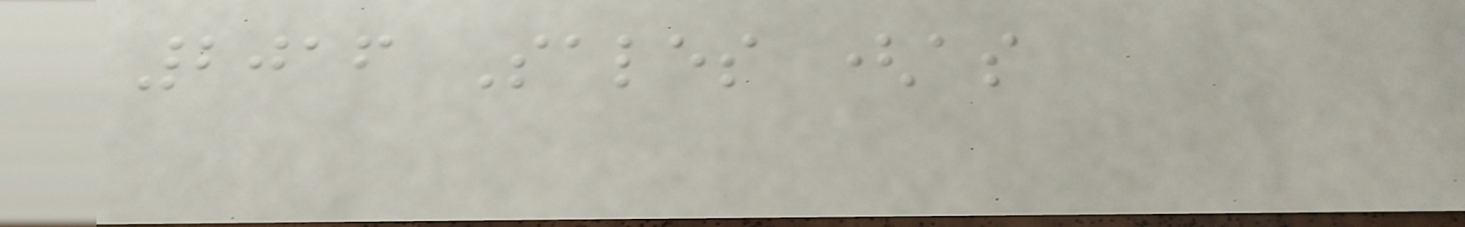2016 Sales (as
